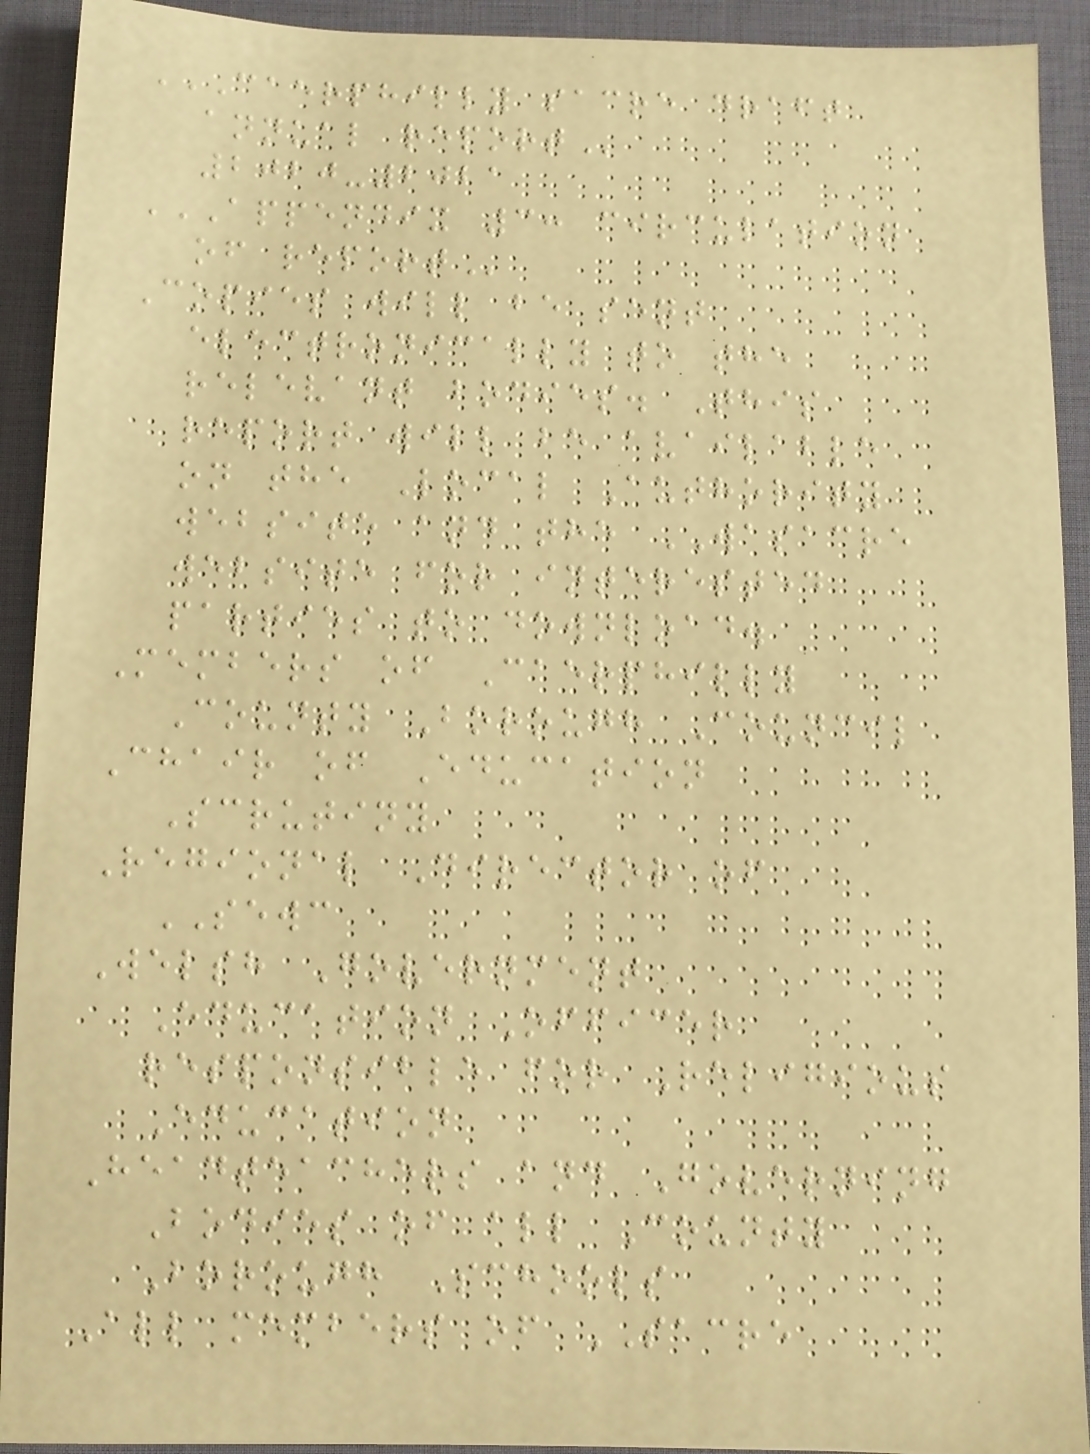CAERPHILLY SACRE DRAFT
ANNUAL REPORT
2020-2021
APPENDIX 3: CIRCULATION
OF REPORT
Copies will be sent
electronically to the
relevant bodies. This
report will be available
on the Local Authority
website and the WASACRE
website for interested
parties to download.
Members of Caerphilly
County Borough Council
Chair of Education
Scrutiny
Regional Director of
SEWC
Welsh Government
Education Officer
responsible for Religious
Education
Headteachers and Governing
Bodies of all County
Borough Schools
All members of SACRE
